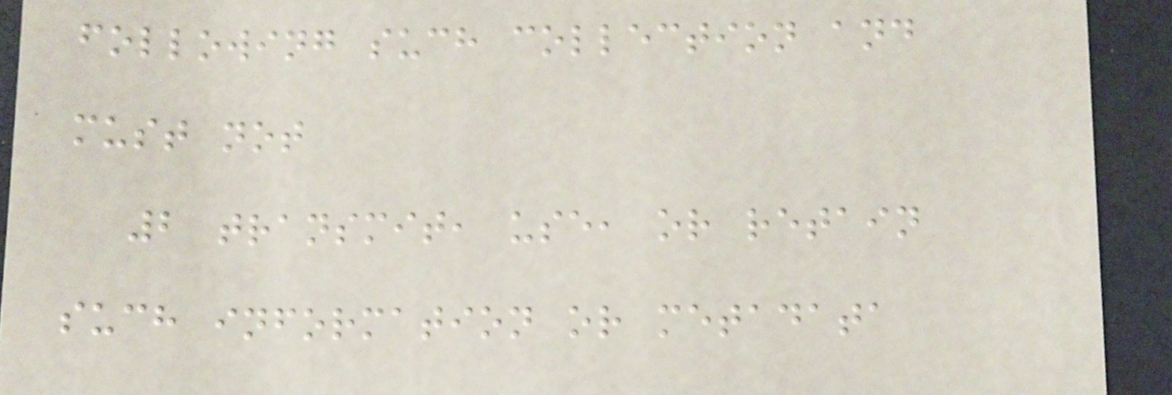following such collection and
must not
2 transmit, use, or retain
such information or metadata
